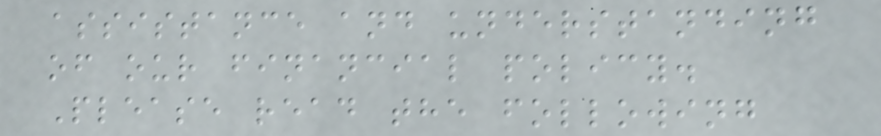assistance and understanding
of our financial policy.
Please read the following
